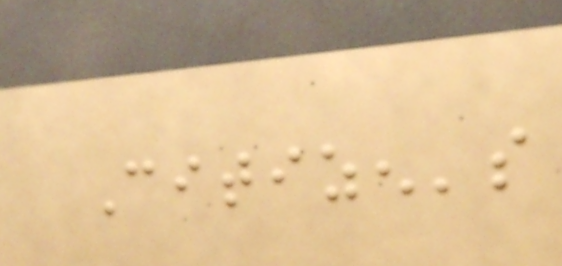Citizen's
